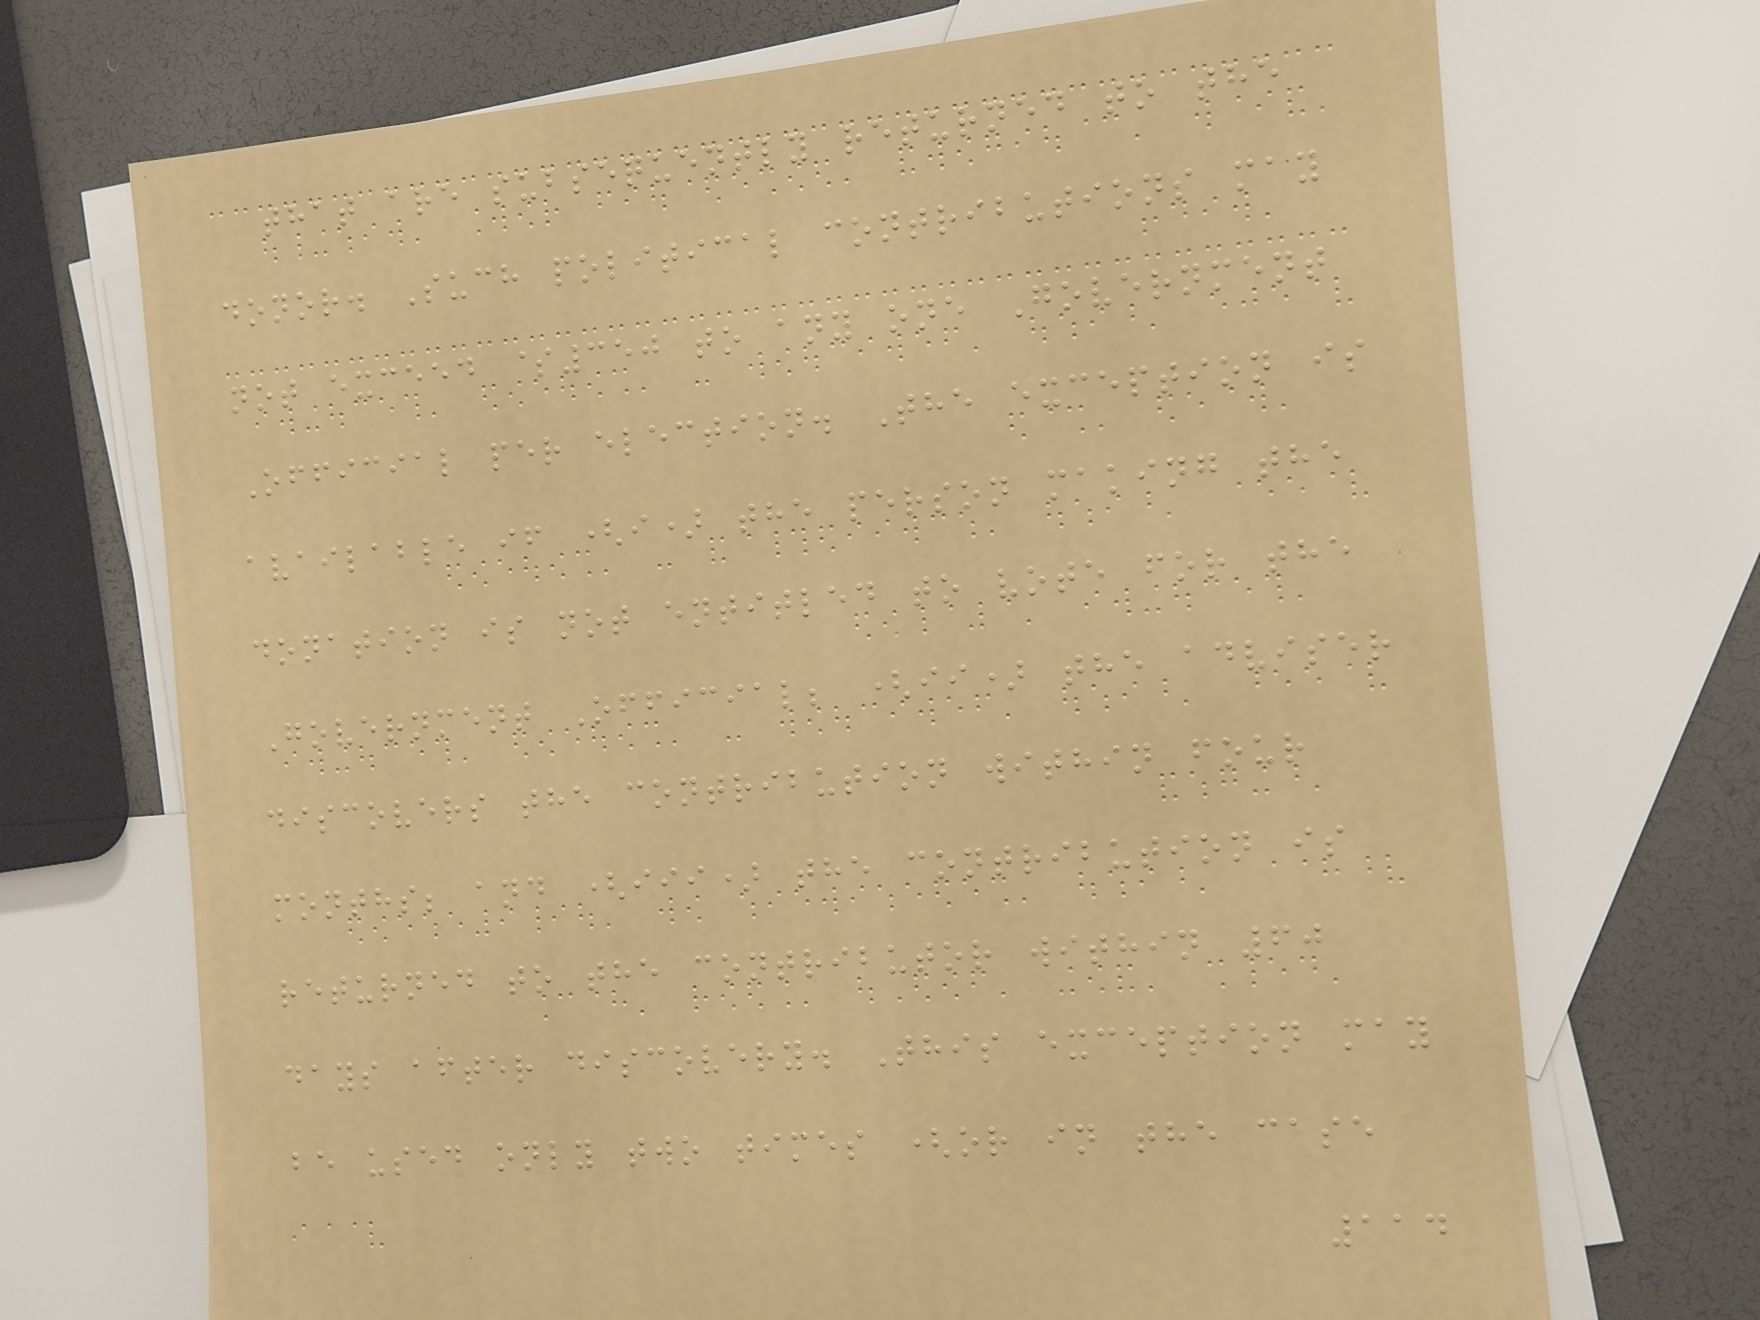that are subsequently returned to the
donor. Such political contributions may
not exceed $350 to any one Government
Official per election. The exception is
available if (i) the person making the
donation is not entitled to vote for the
Government Official; (ii) the adviser
discovers the contribution within four
months; and (iii) the contribution is
returned to the contributor within 60
days after discovery. This exception may
be used only two times (or in the case
114
